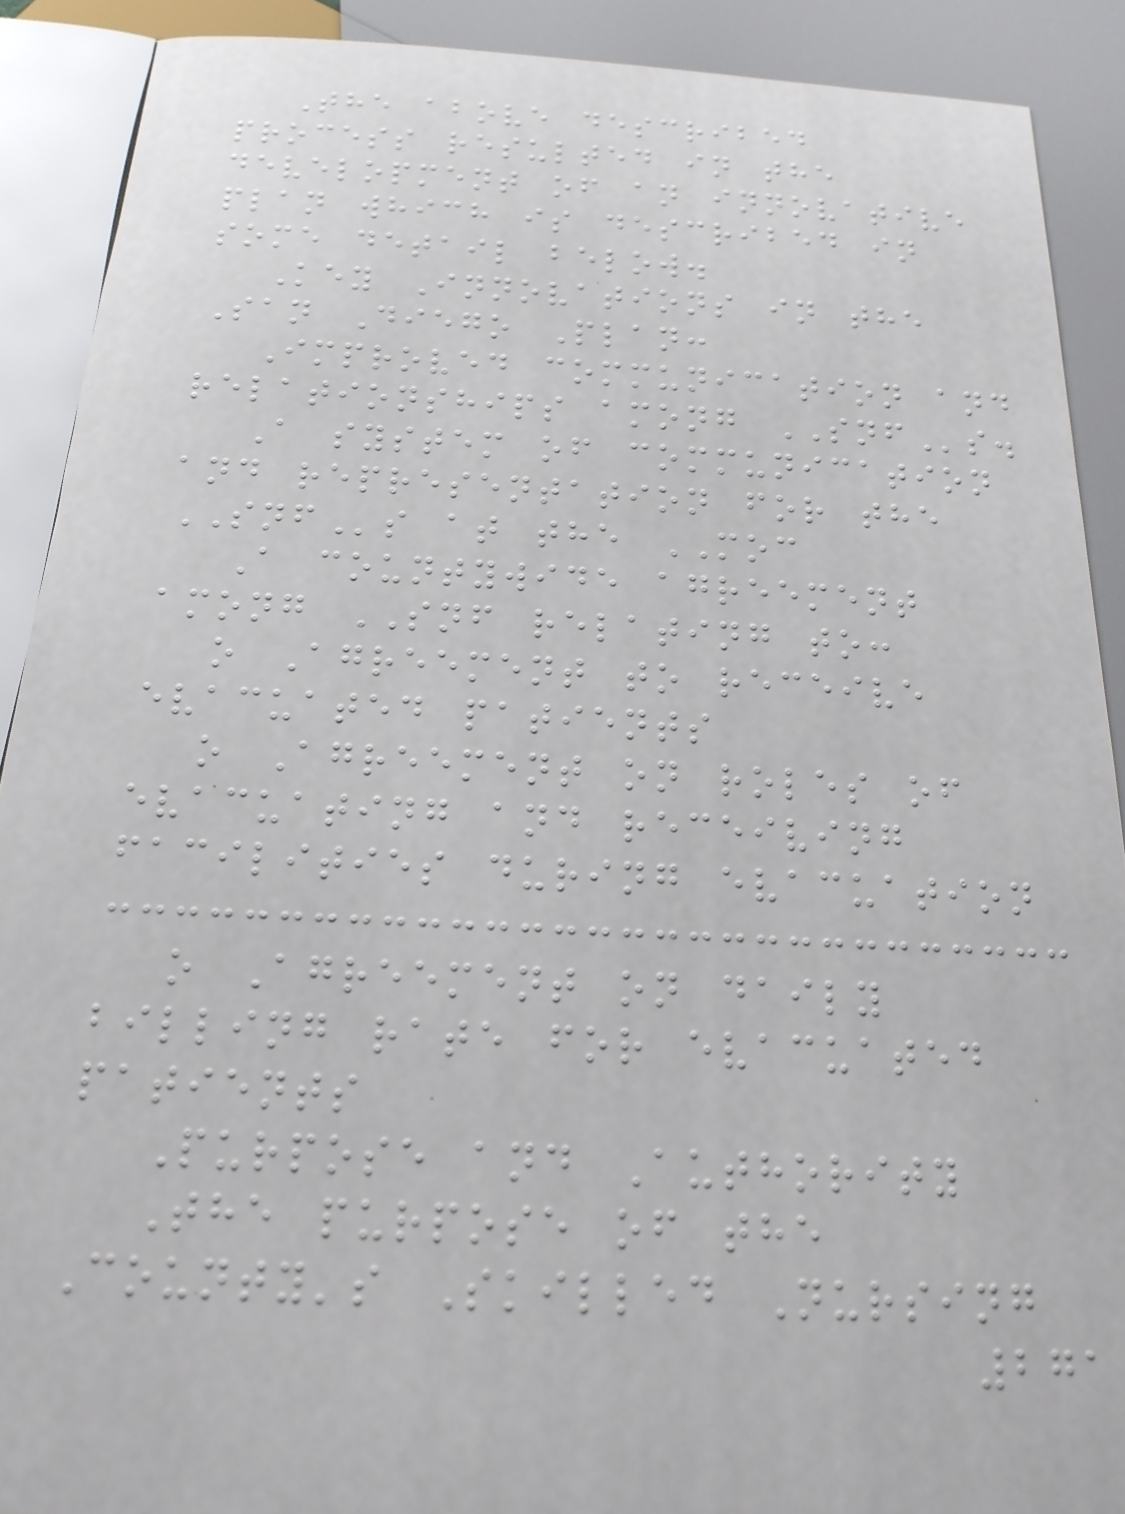The above described
process resulted in the
development of an innovative
plan which is described in
some detail below.
Key Innovations in the
San Diego Plan:
Improved communication and
relationships among SNFs.
A system of communication
and representation for the
SNFs at the MOC
A countywide agreement
among SNF relating to:
o Agreement to receive
evacuated patients
o Agreement on roles of
evacuating and receiving
facilities during evacuation
o Agreement on daily
billing rate for evacuated
patients
Purpose and Authority
The purpose of the
County's Skilled Nursing
271
